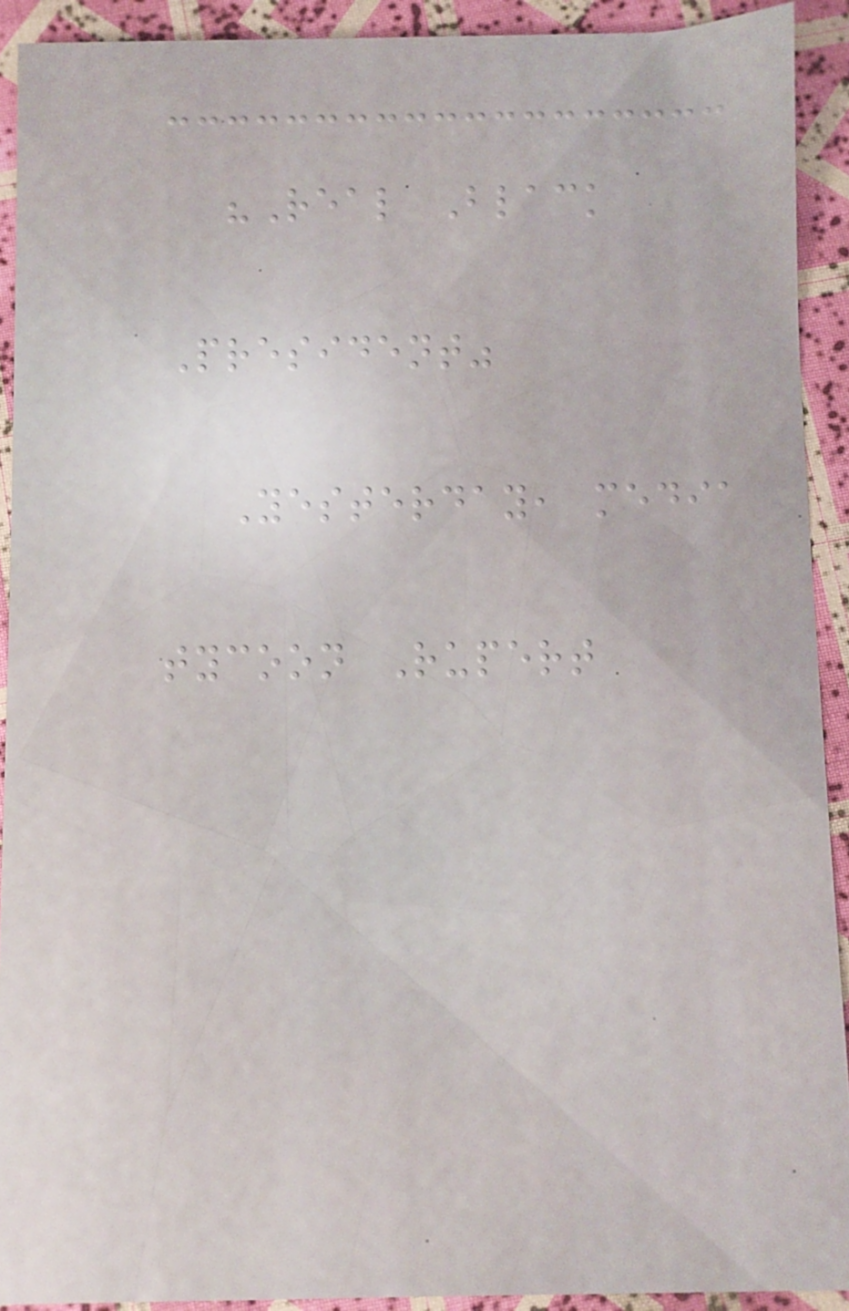"Real Black
President"
Yesterday, media
tycoon Rupert
